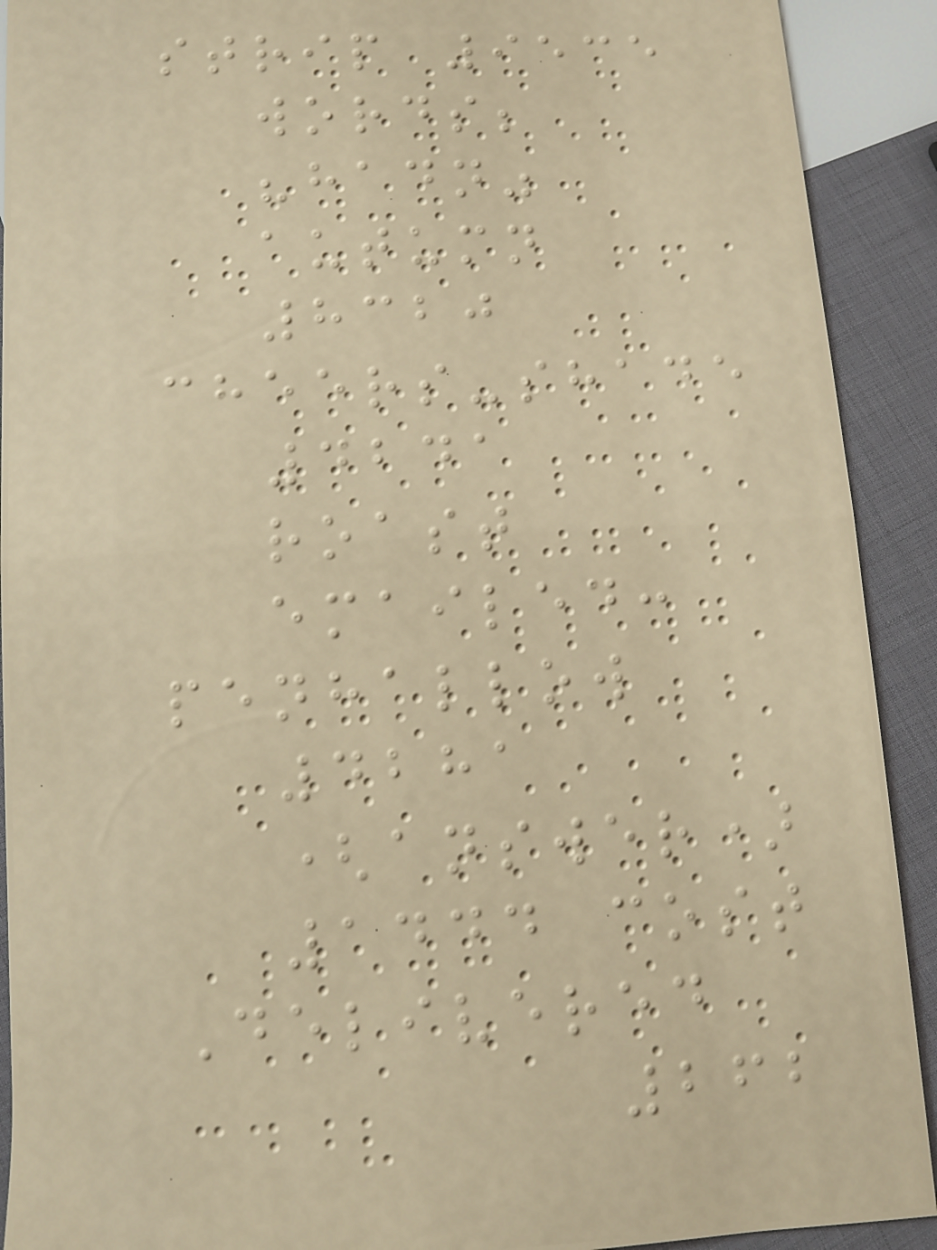strip 9535
words;
"hadn"
autumn
8320
cheers-shade
4241
roast
emailed:
penhallow
4281
(answer)
1444 cost
Delivered
262
